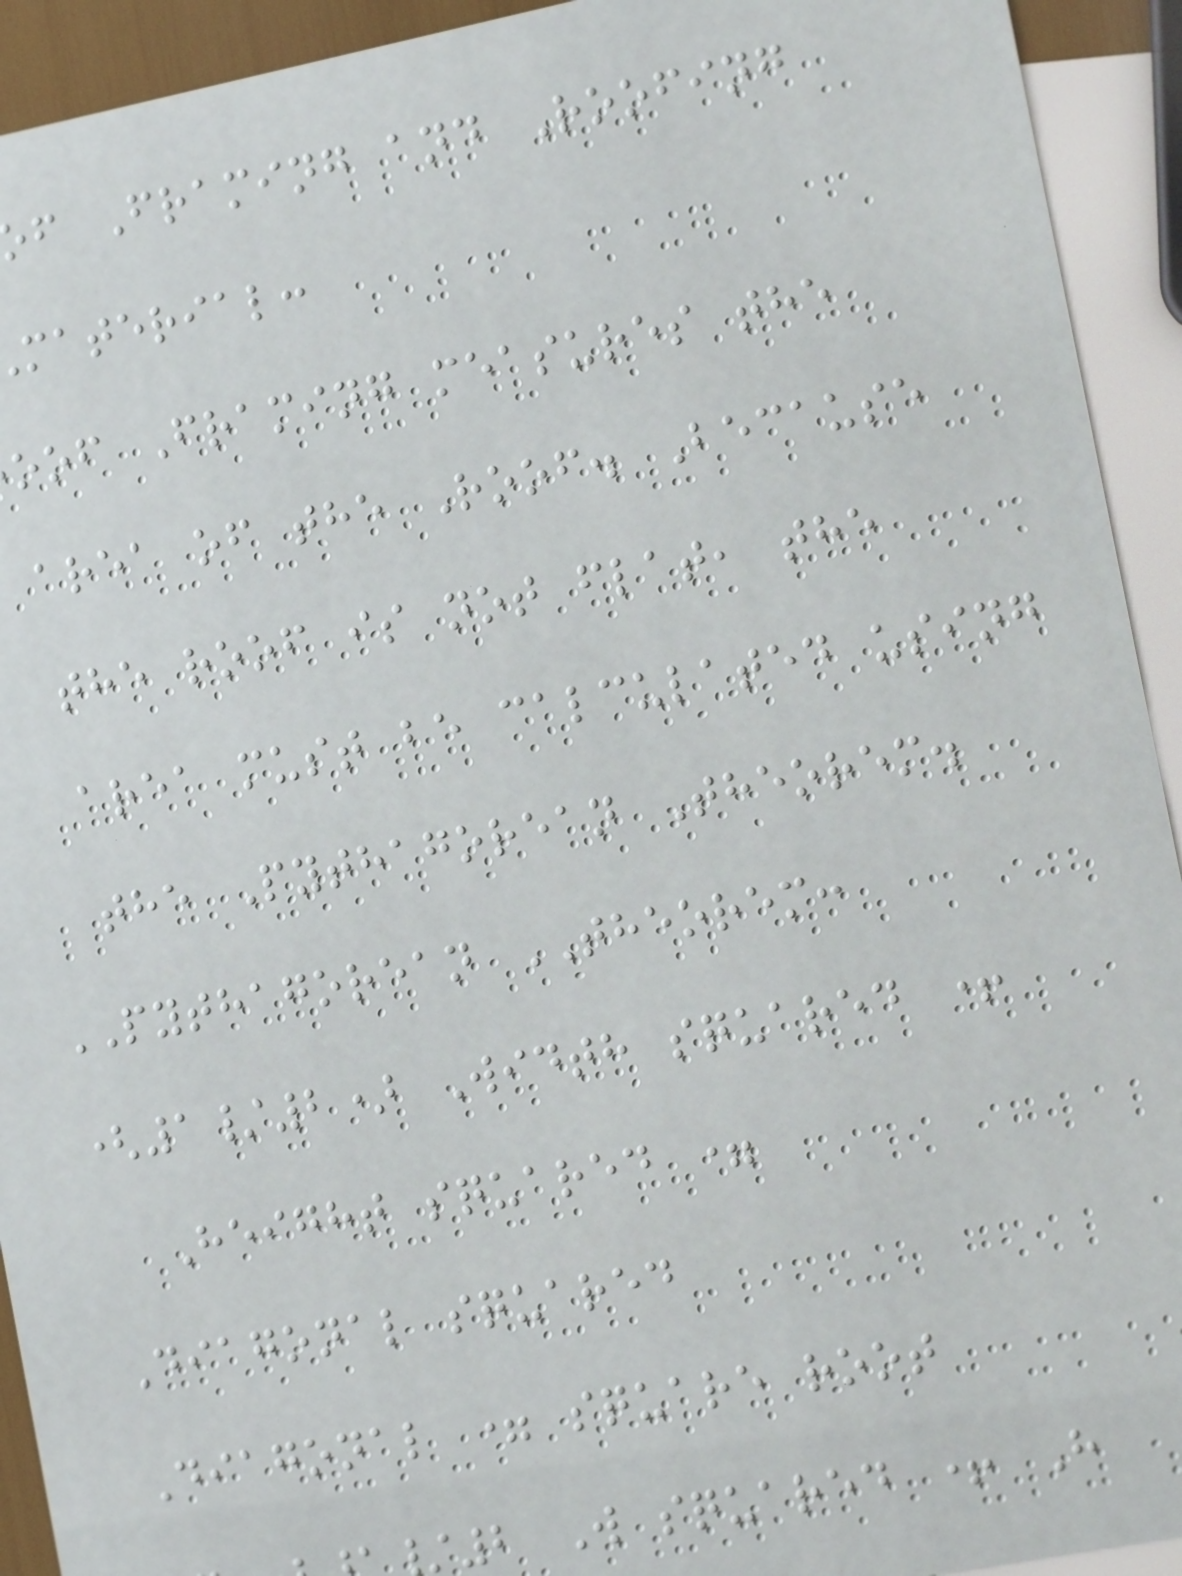f Framing and Roofing
material:
oof Framing measures the
area of the Roof. Because
the roof is not flat, the
area must be calculated using
the Pythagorean Theorem.
PYTHAGOREAN THEOREM:
(1/2) Width squared +
Height squared =
Diagonal squared
Diagonal = square root
2 W squared + H
